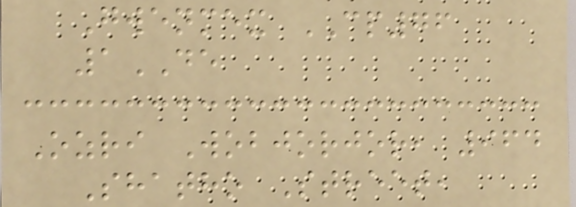Gwenmex CP76
1DE
Ozri Wobjorjor, 964
Shatho Street,
